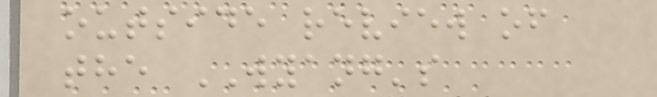outside review of
the WYANG's
